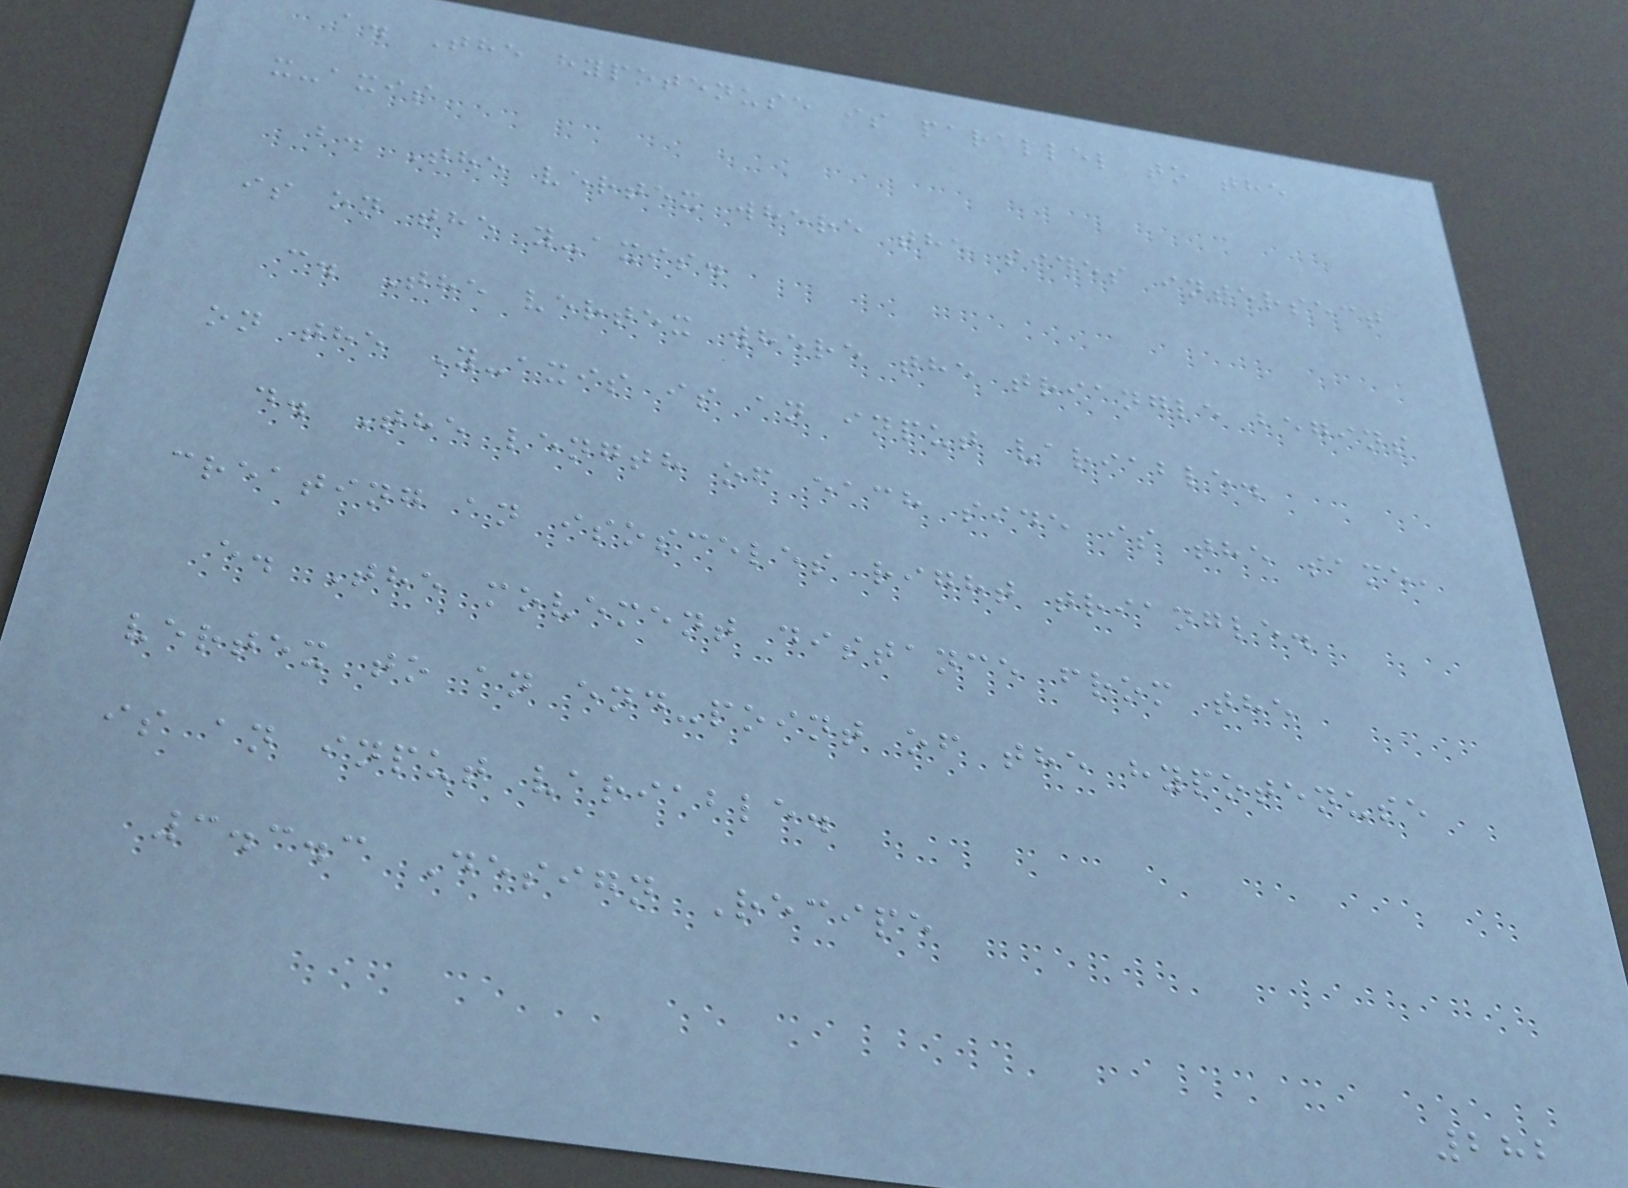a. The hypotenuse is parallel to the
x-axis
b. The vertex where the sides intersect
is on the y-axis.
c. The vertex where the triangle begins
on the Y-axis is an input variable.
d. The length of each side is the same,
creating an isosceles right triangle.
e. The movement distance from the
vertex to an end-point of the hypotenuse
is an input variable.
3.3.3 Design Recipe
282
